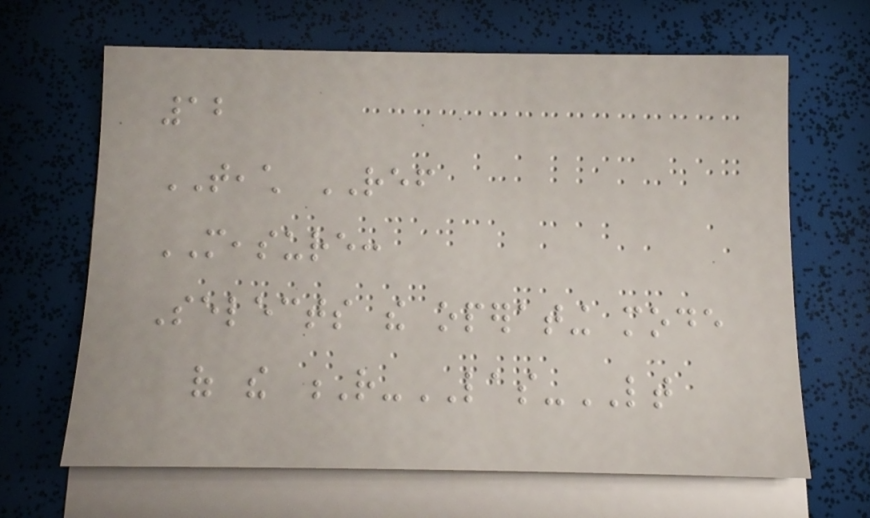12
TEACH REF
MEASURE:
Selects the operating mode
of the R-LAS-LT
